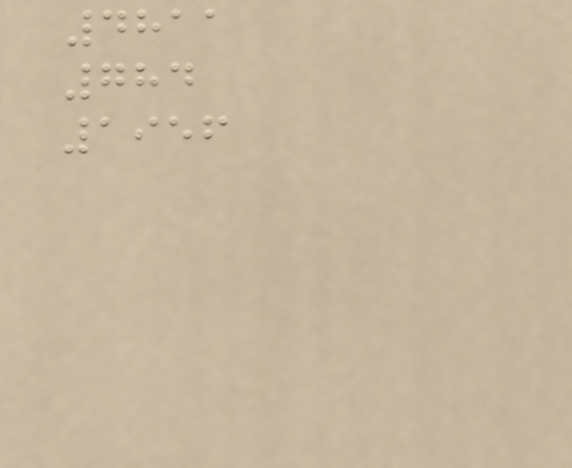4811
784
1956
